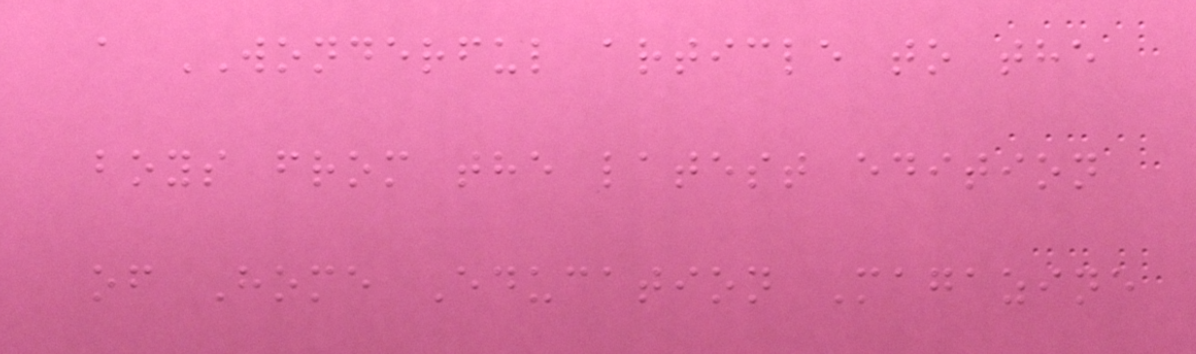a WONDERFUL article to the
boys from the latest edition
of Home Education Magazine
